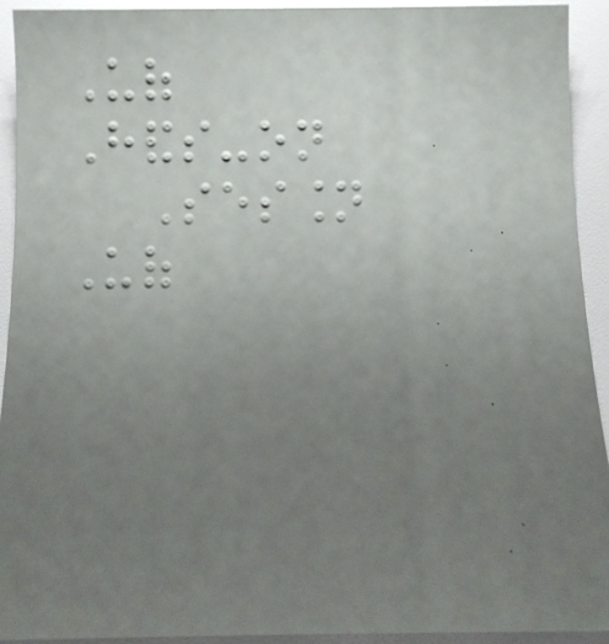Uof
Hands-on
Session
Uof
